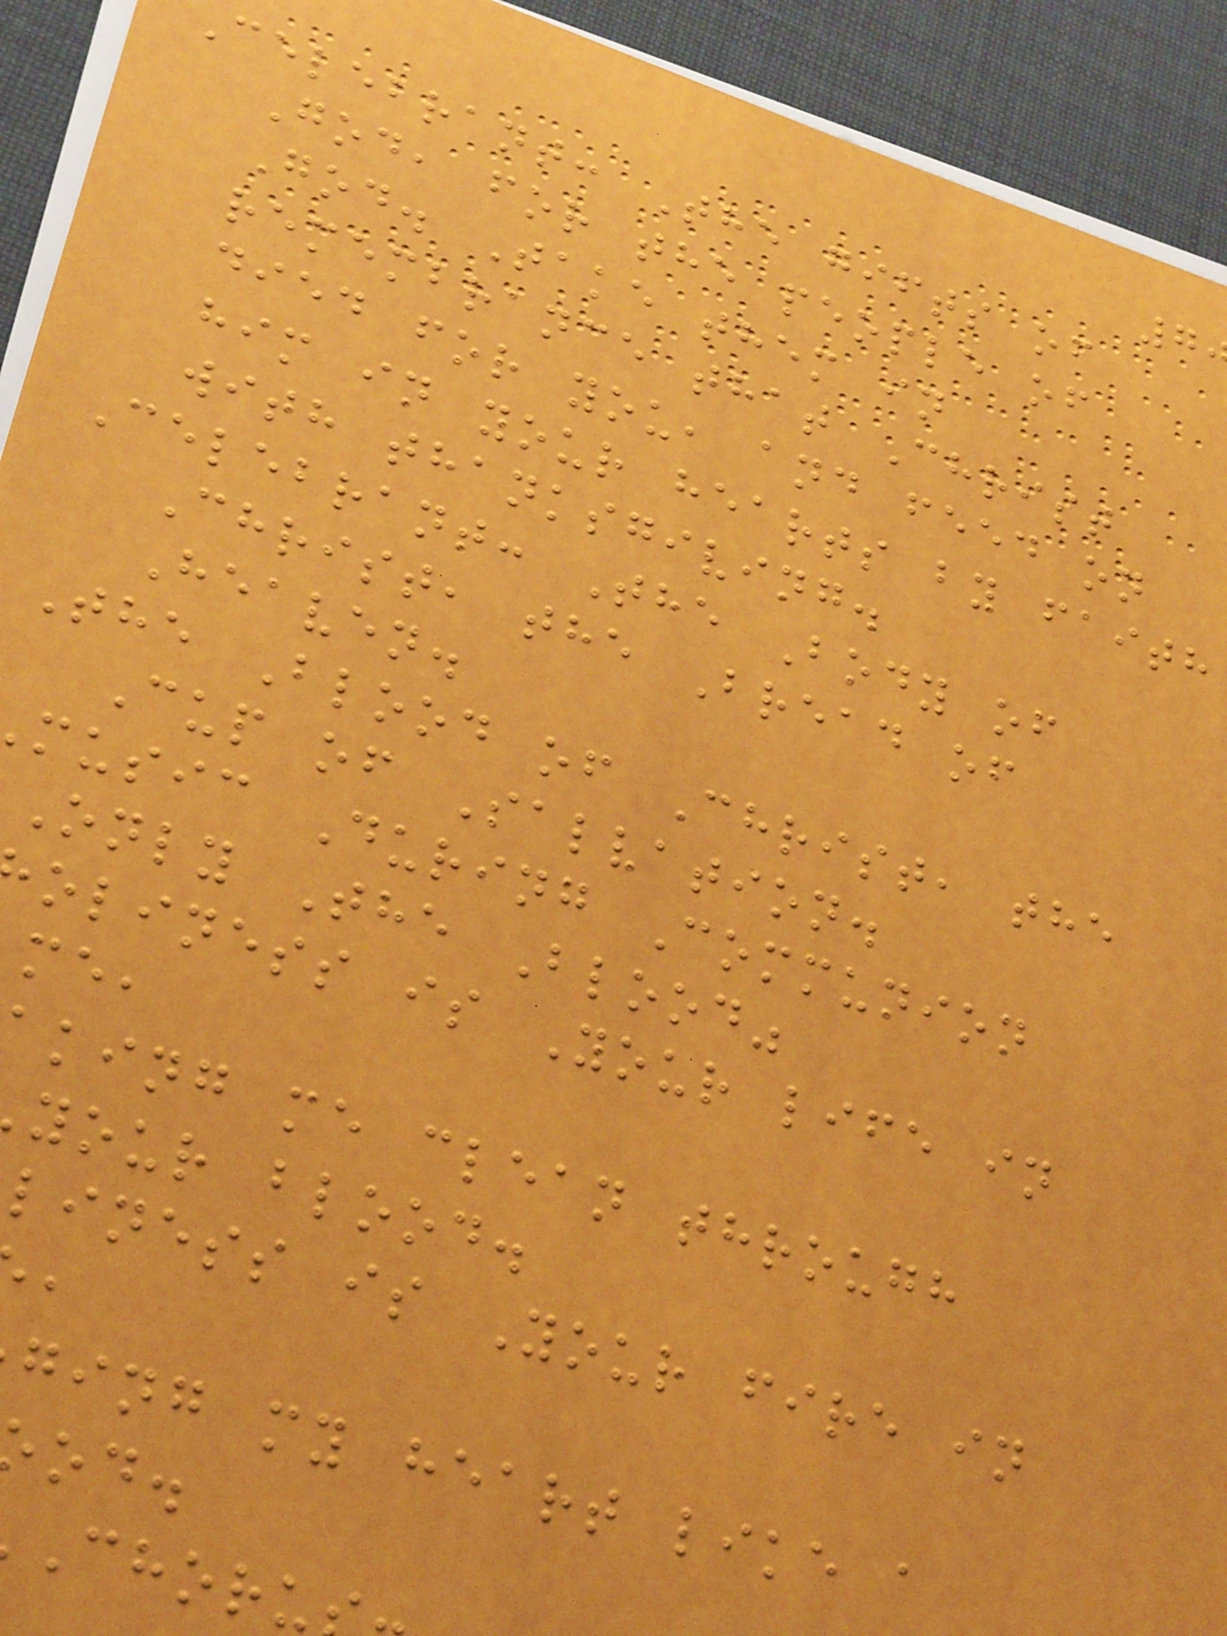celebrant: The gifts of
God, for the people of
God. Take them in
remembrance that Christ
died for you, and feed on
him in your hearts by faith
with thanksgiving.
Celebrant: The Body of
Christ, the Bread of
Heaven.
The Blood of Christ, the
Cup of Salvation.
music During Communion
Only The Blood"
oliness is Your life in
me,
aking me clean through
your blood.
liness is Your fire in
ging my heart like a
